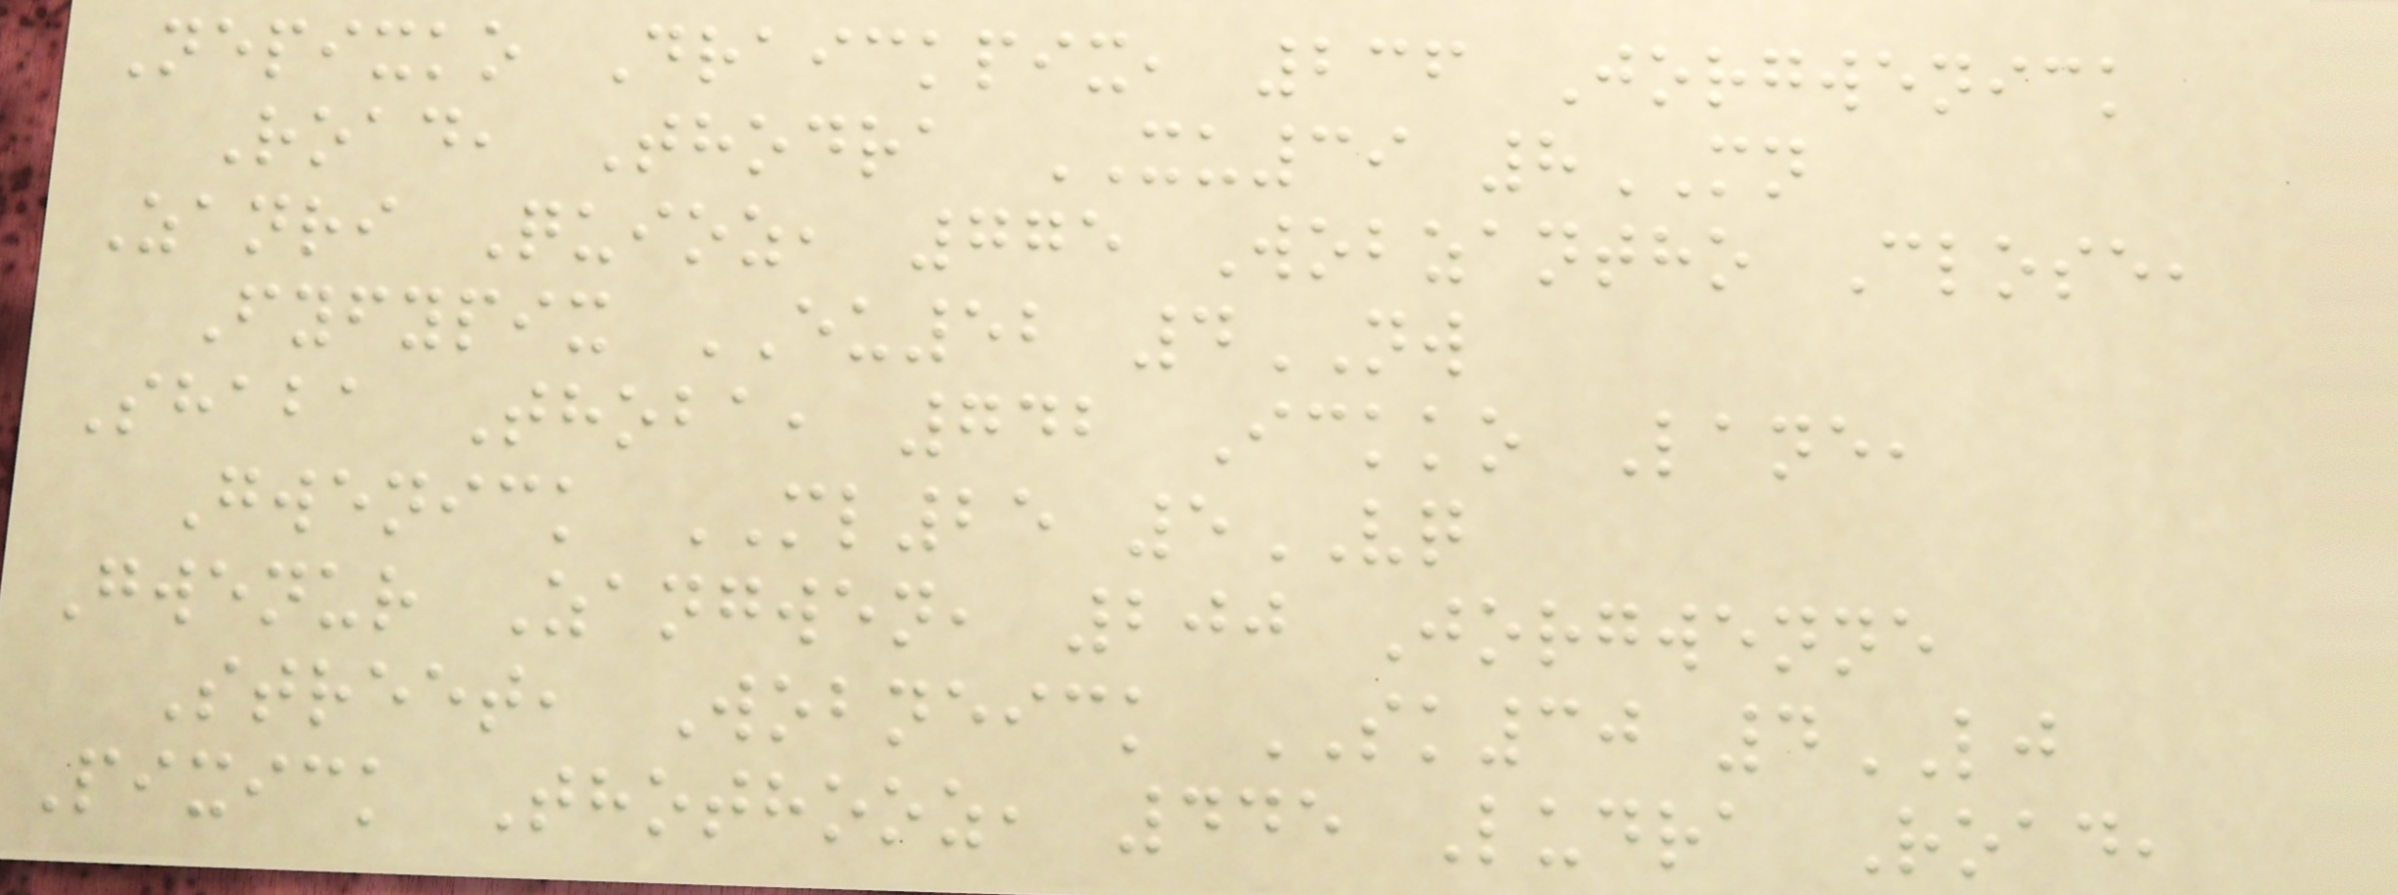Nepixko Draickpix, 236 Jorgwenick
Road, Thodra XU39 8MN
Zanri Quioz, 775 Wobzantho Close,
Fyfypix EU52 4NW
Shaba Thoba, 742 Ickko Lane,
Gwenick ML25 5VQ
Gwenur Zangwen, 200 Jorgwenne
Street, Wobneick SK30 4LJ
Pixick Thothooz, 445 Ludra Road,
